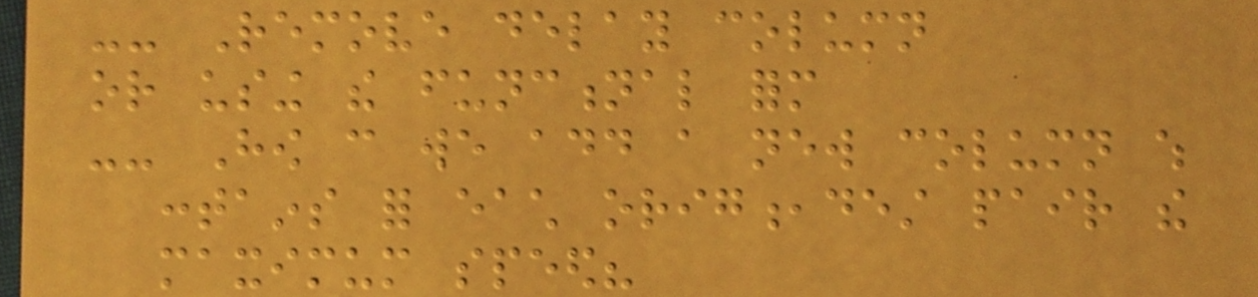-- Remove delay column
or using the functional form
-- How can we add a new column which
contains for each orig,dest pair the
maximum speed?
